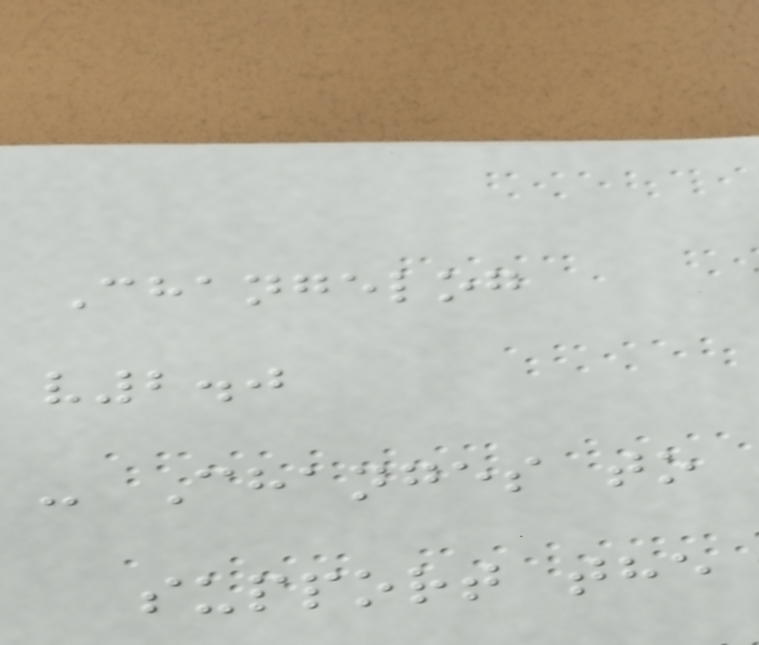Changelog
v2.0
- Changes to
support the
